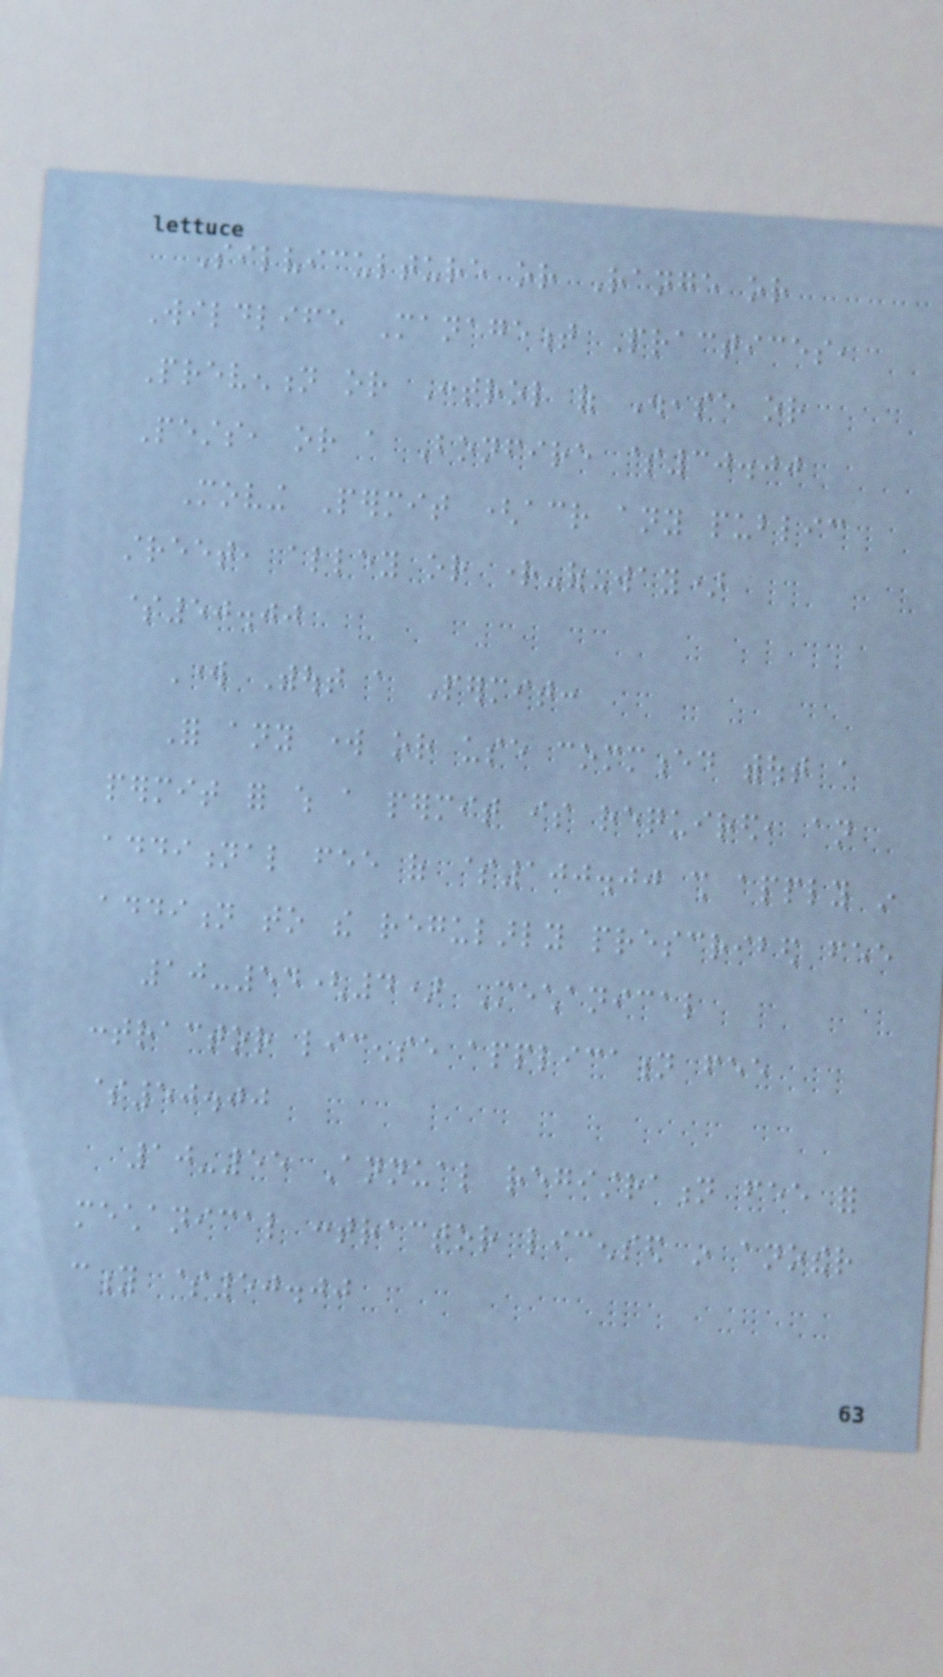Silviculture or Range or
Wildlife Management Practices,
Prevention or Control of Disease or
Pests, or a Bonfire $30.00
Moving Permit (across any public
street, alley or right-of-way)
$50.00
Work Without a Permit:
For any work or use commenced without a
permit for which a permit is required, an
additional fee of $100.00 shall apply in
addition to the regularly prescribed fee
10-54(4) Mechanical
contractor license application fee
$50.00
10-55 Annual registration fee for
mechanical contractor licensed in another
city $50.00
